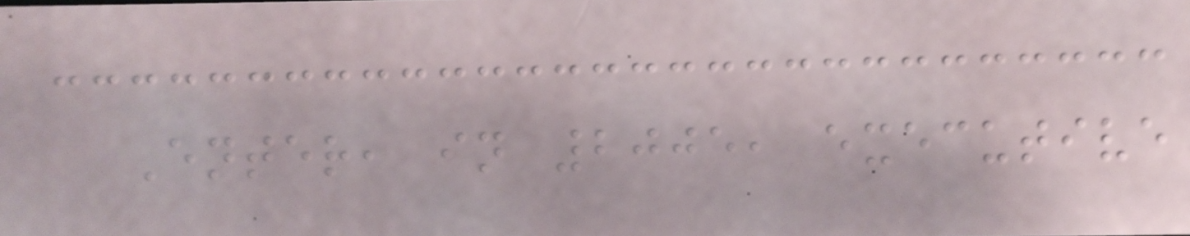Enter, in 2005, executive
